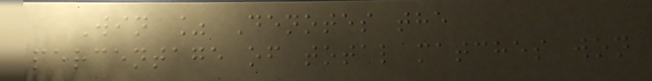Win % Denotes the
percentage of total matches won
